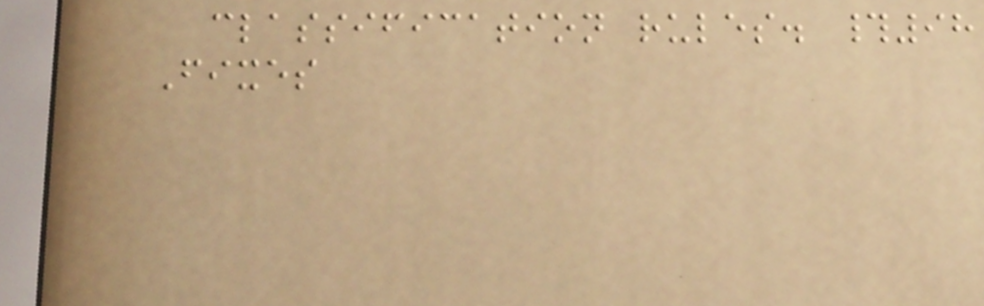classification rules. #98
Fixes
